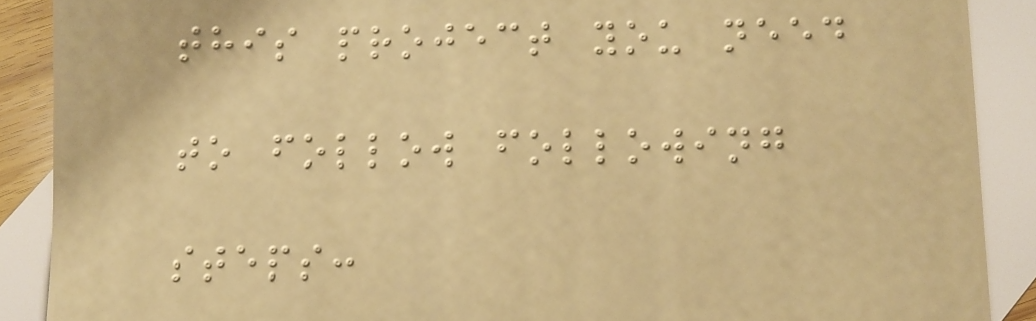this project you need
to follow following
steps:
